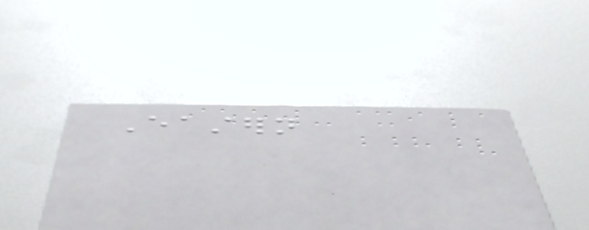Eastern
